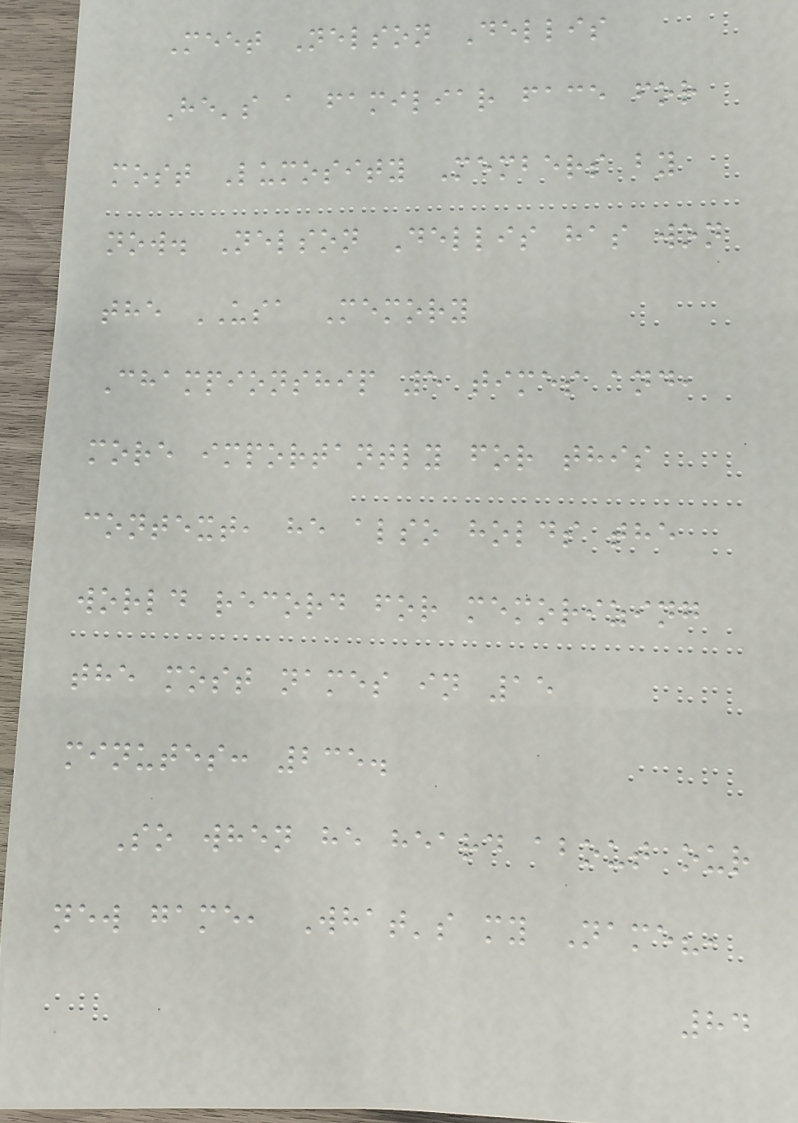Meet Nelson Dellis
He's a familiar face for
most Lumosity Members by
now. Nelson Dellis has won
the USA Memory
Championship 5 times and,
more importantly for this
context, he also holds the
world record for memorizing
the most names in 15
minutes: 235.
So when he heard about our
new game, What's my Name?,
84
